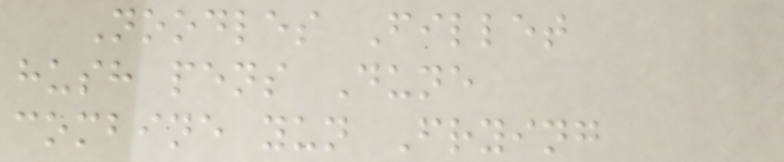Noodles Fillet
hush pens Dune
combine yun Frying
